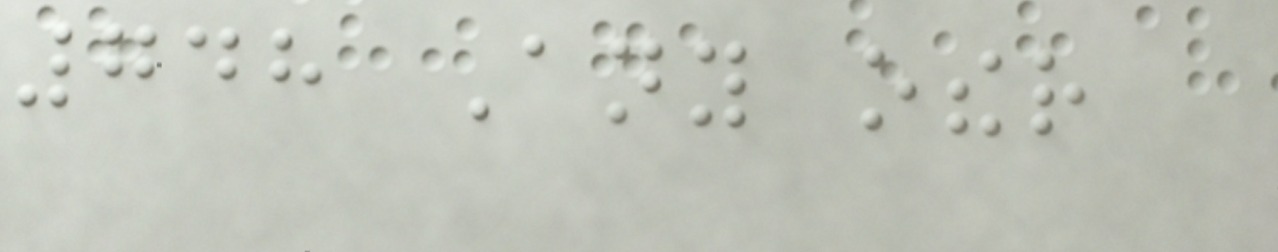748 Any other
